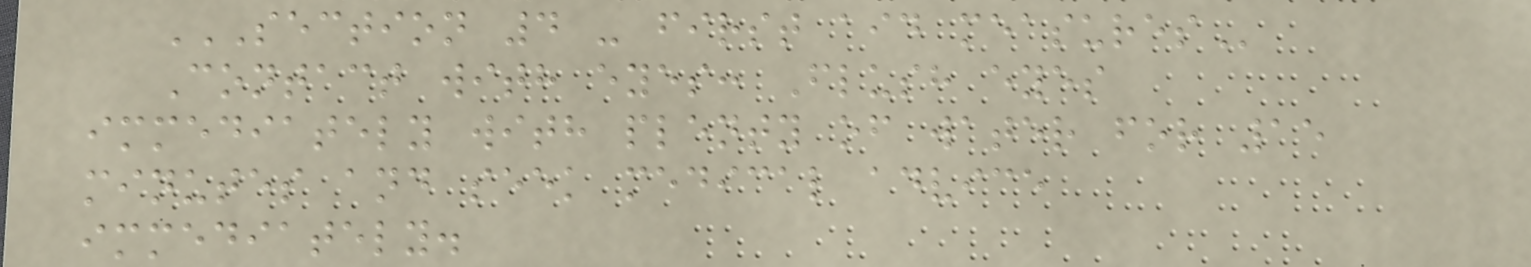SECTION 4 - FIRST AID MEASURES
Contact with eyes: Flush eyes
immediately with plenty of water for 15
minutes and seek medical advice
immediately.
